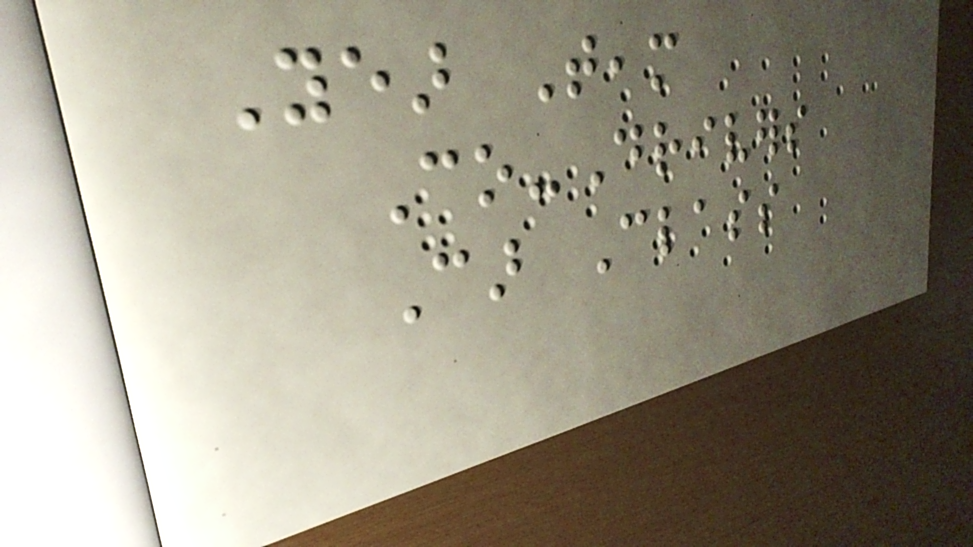Year Team
Co-Drivers
Car Class
